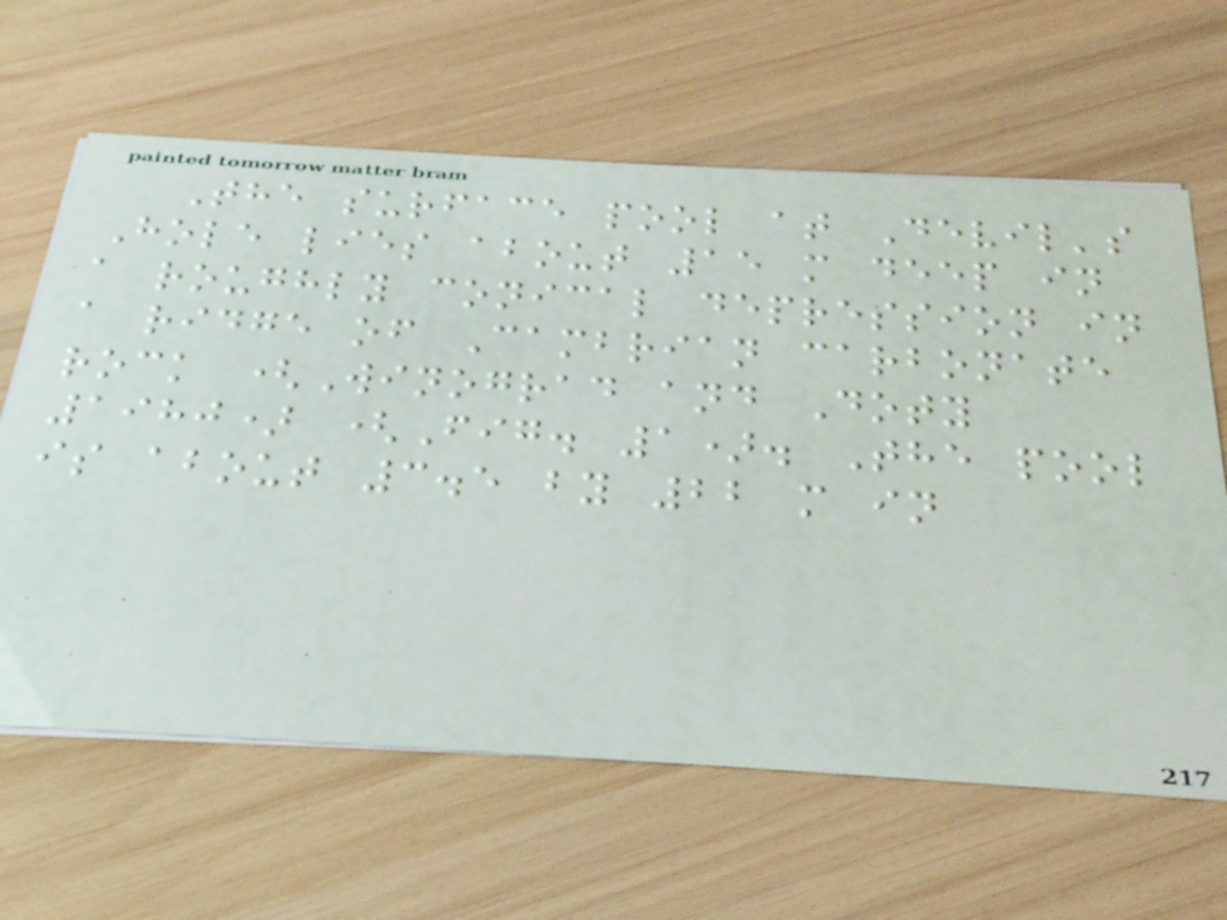The surface pool at Devil's
Hole lies about 15 m deep in
a roughly conical depression in
a ridge of Cambrian carbonate
rock (Winograd and Doty
1980) (Fig. 1). The pool
is about 3.5 by 22 m in
